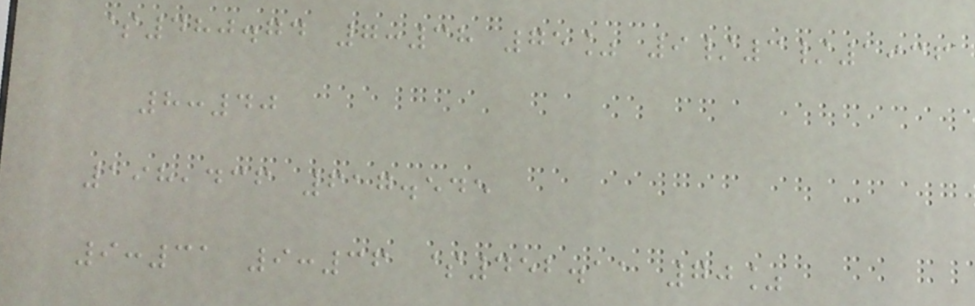$480.74 7:38 75% 9/3/1936
8:40
198,436 617.545
9:31 9:36 $452.11 70%
